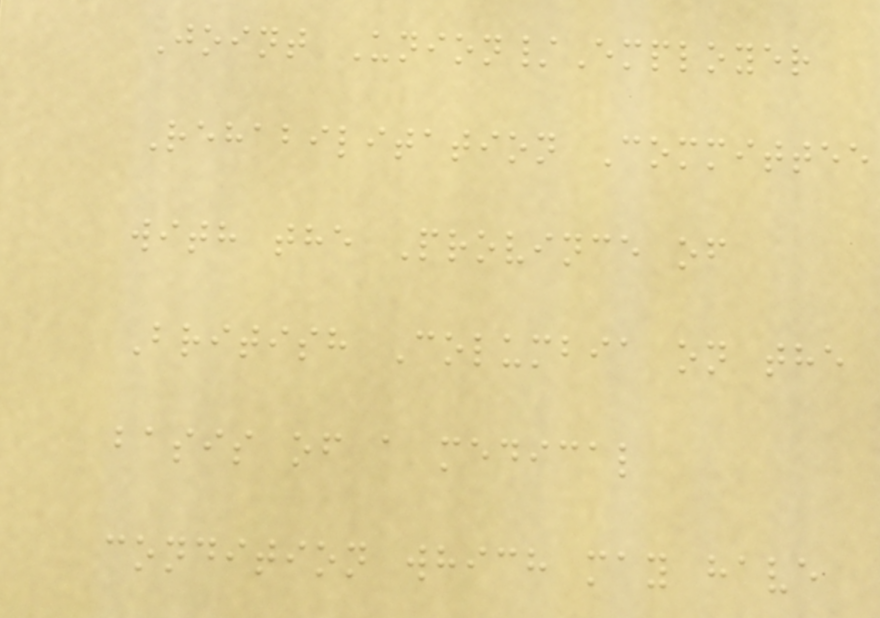Joint Union/Employer
Rehabilitation Committee
with the Province of
British Columbia on the
basis of a medical
condition which may have
